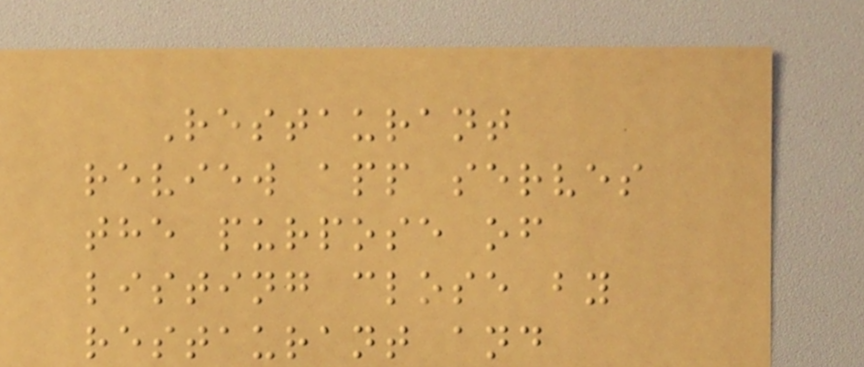Restaurant
review app serves
the purpose of
listing close by
restaurant and
